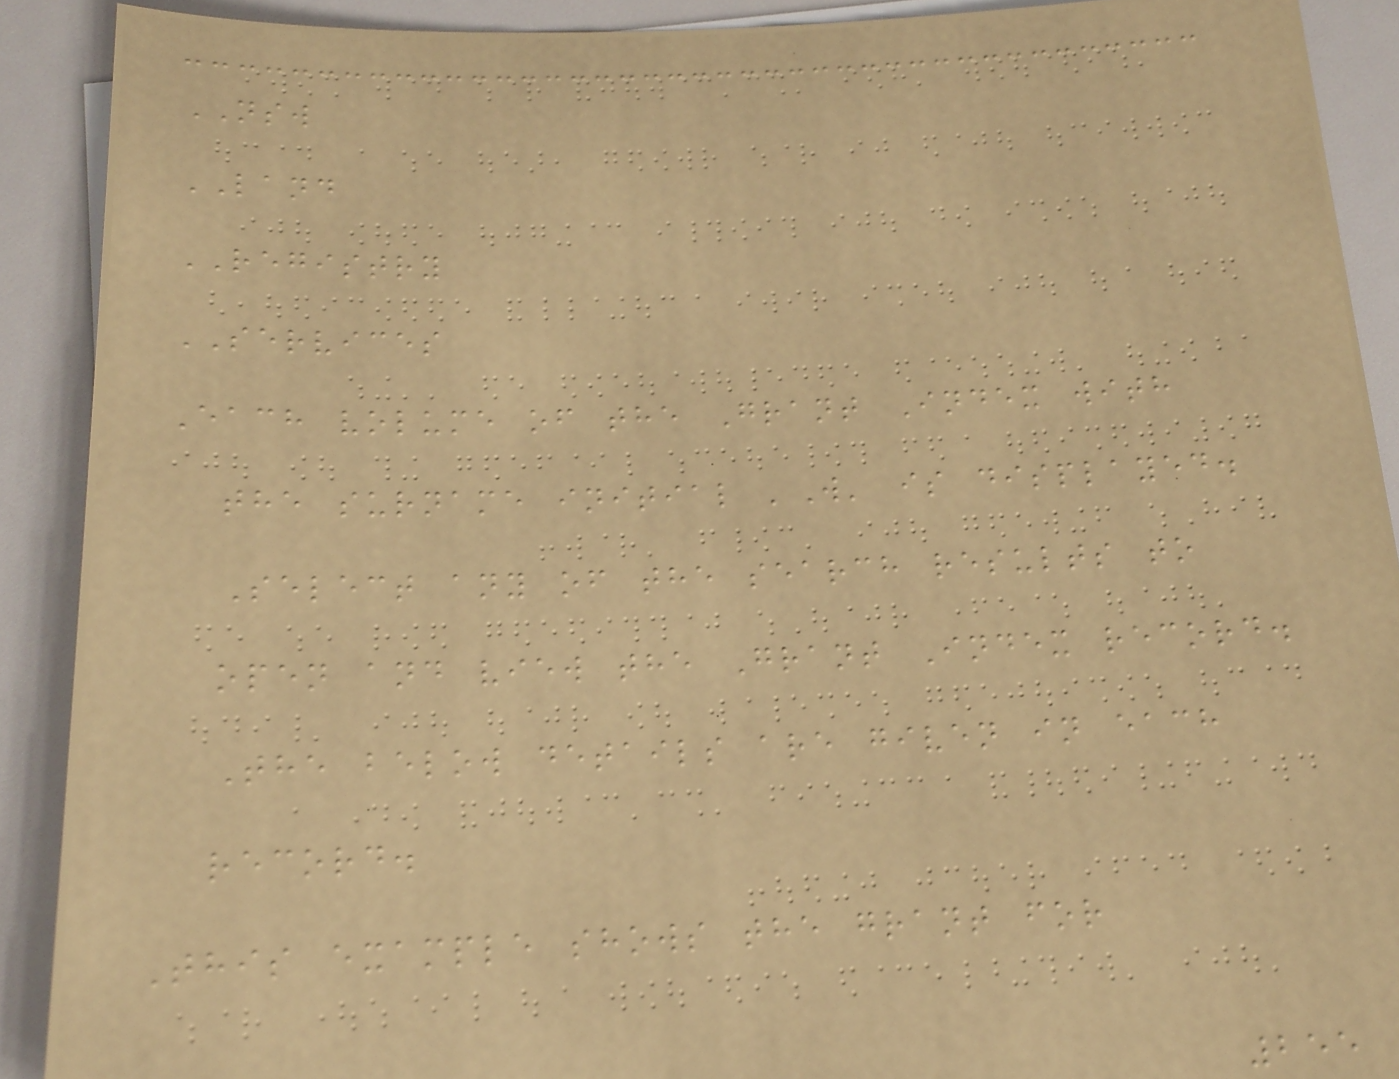NSW
LAND
REGISTRY
SERVICES
Each volume of the Grant Index with
the surname initial 'W' is displayed.
Select any of the search results to
open and view the Grant Index record.
The below details are given in each
record.
This example shows the grant for
255
